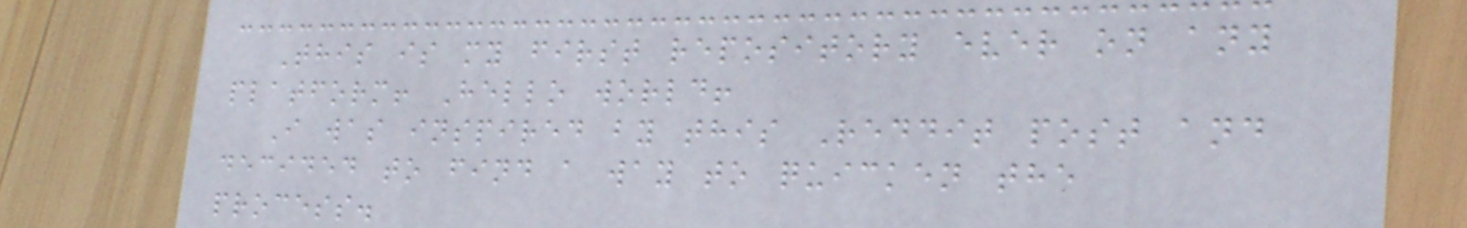This is my first repository ever on any
platform! Hello world!
I was inspired by this Reddit post and
decided to find a way to quicken the
process.
